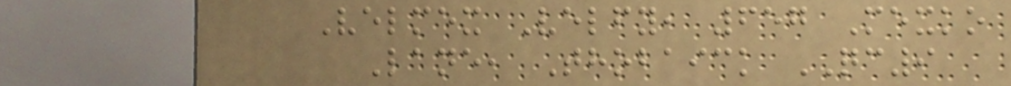Velmex Velfy, 657 Mexko
Lane, Thobaick QC9
